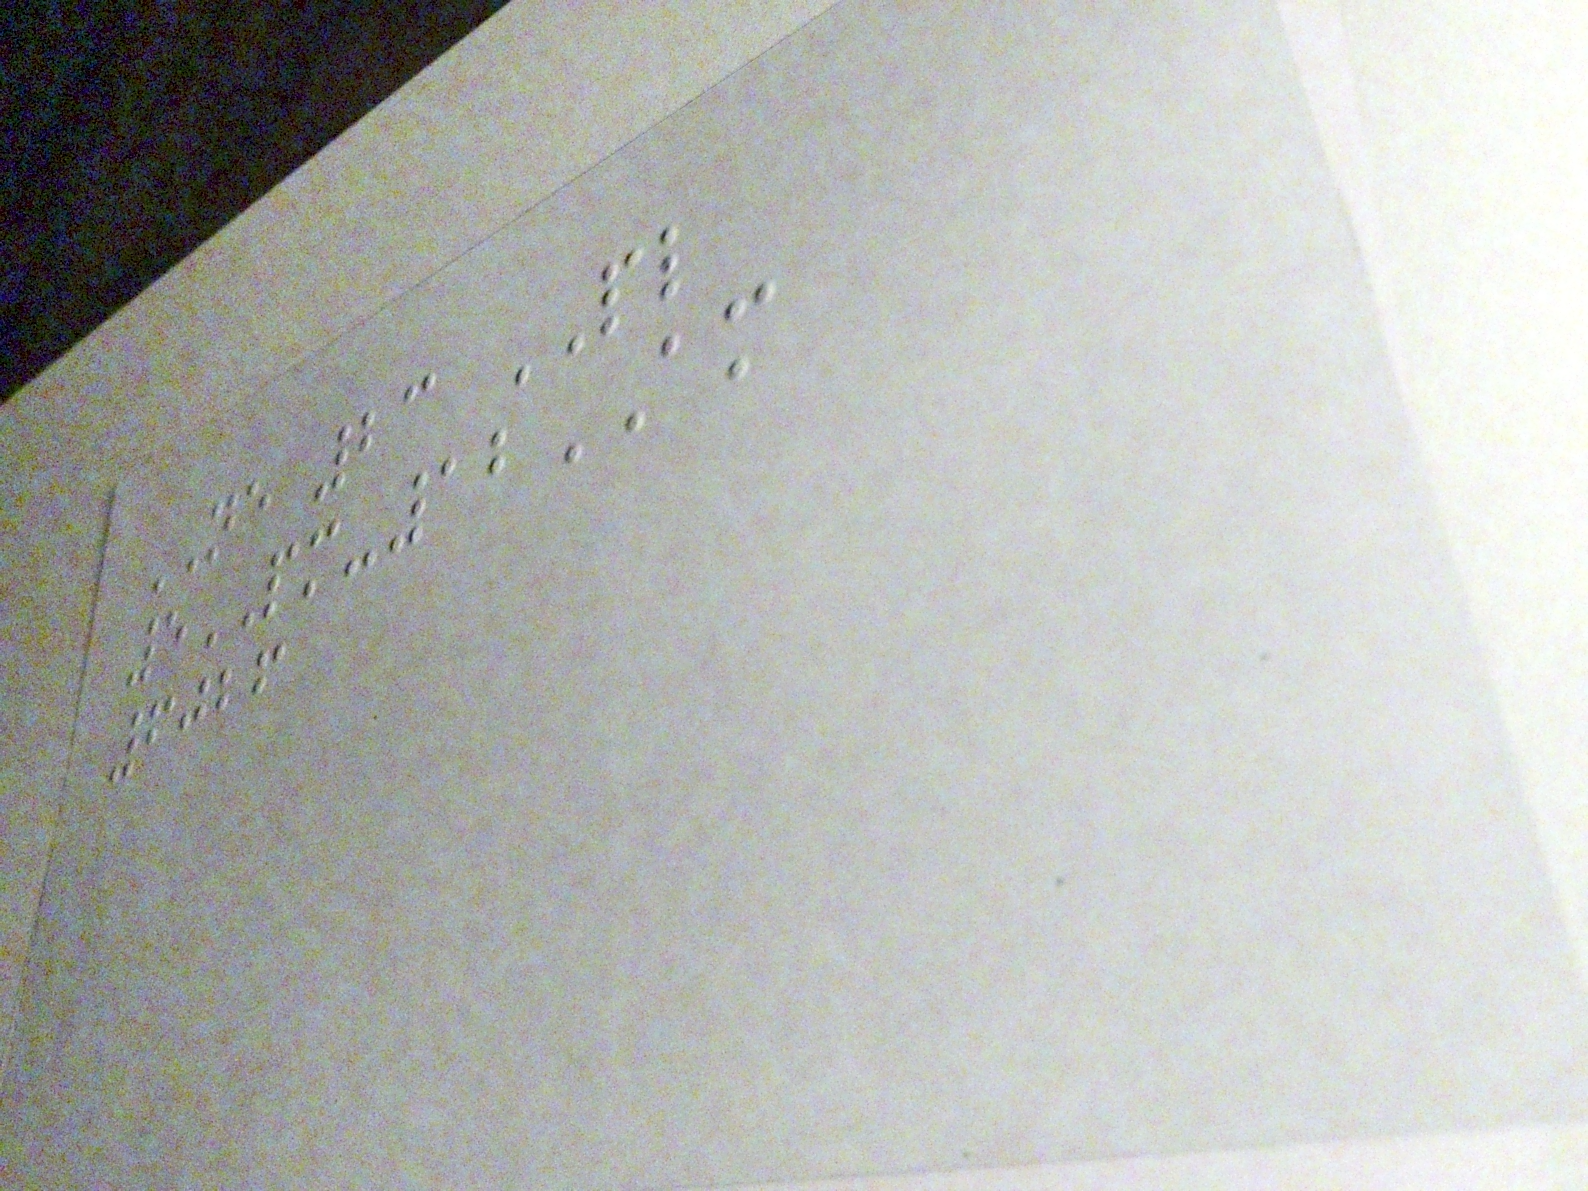NE 23 PL
5PM-12AM
6026
